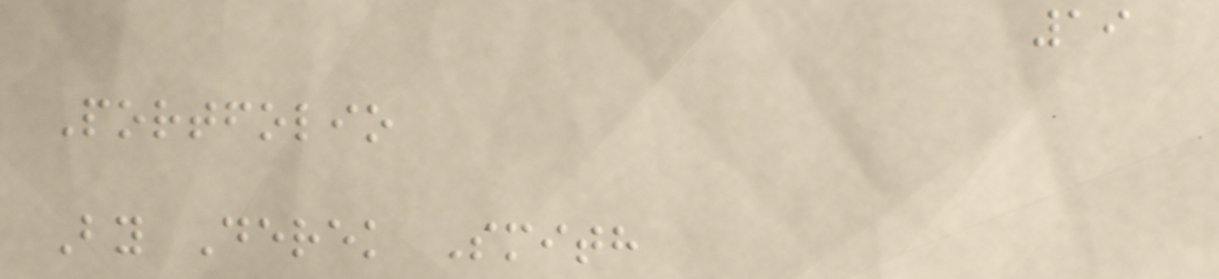19
Portfolio
By Derek Smith
